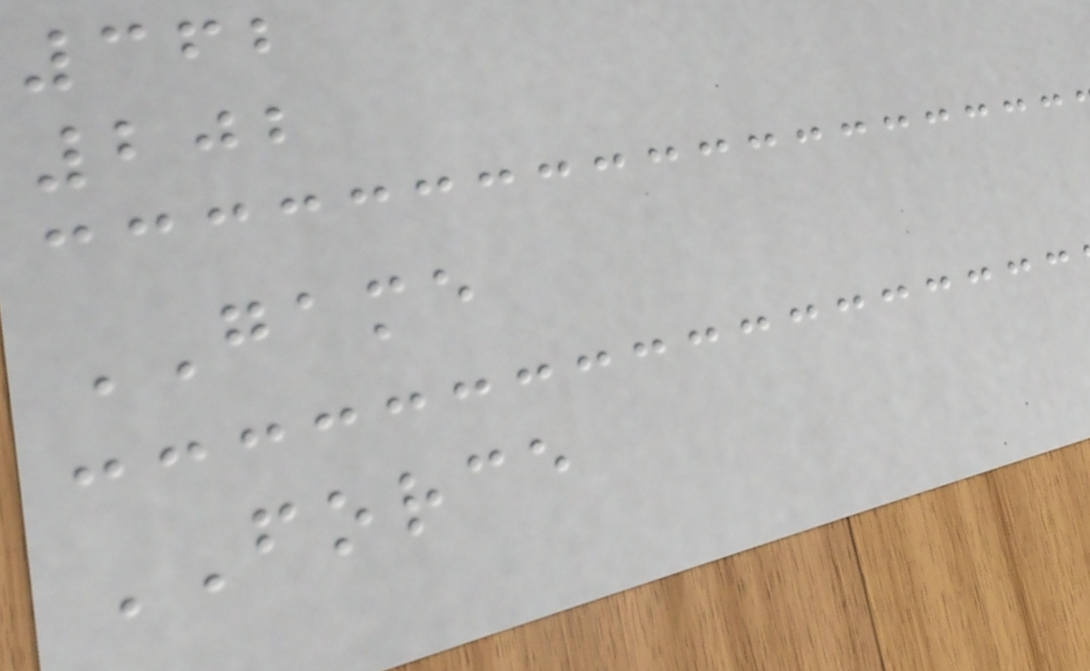362
202
GAME
FORCE
